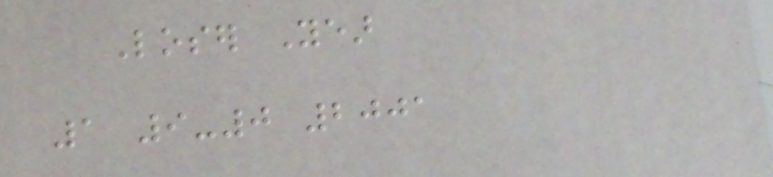Loser Year
1 9-0 2001
